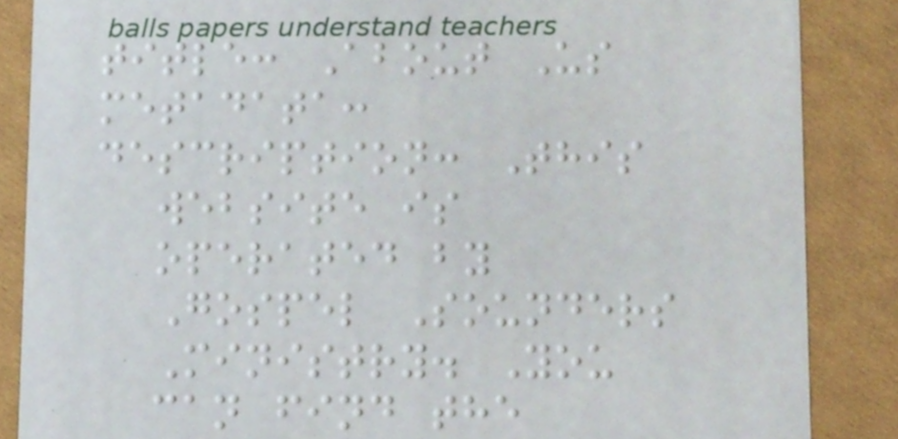title: About Us
metadata:
description: This
website is
operated by
Gospel Sounders
Ministry. You
can find the
